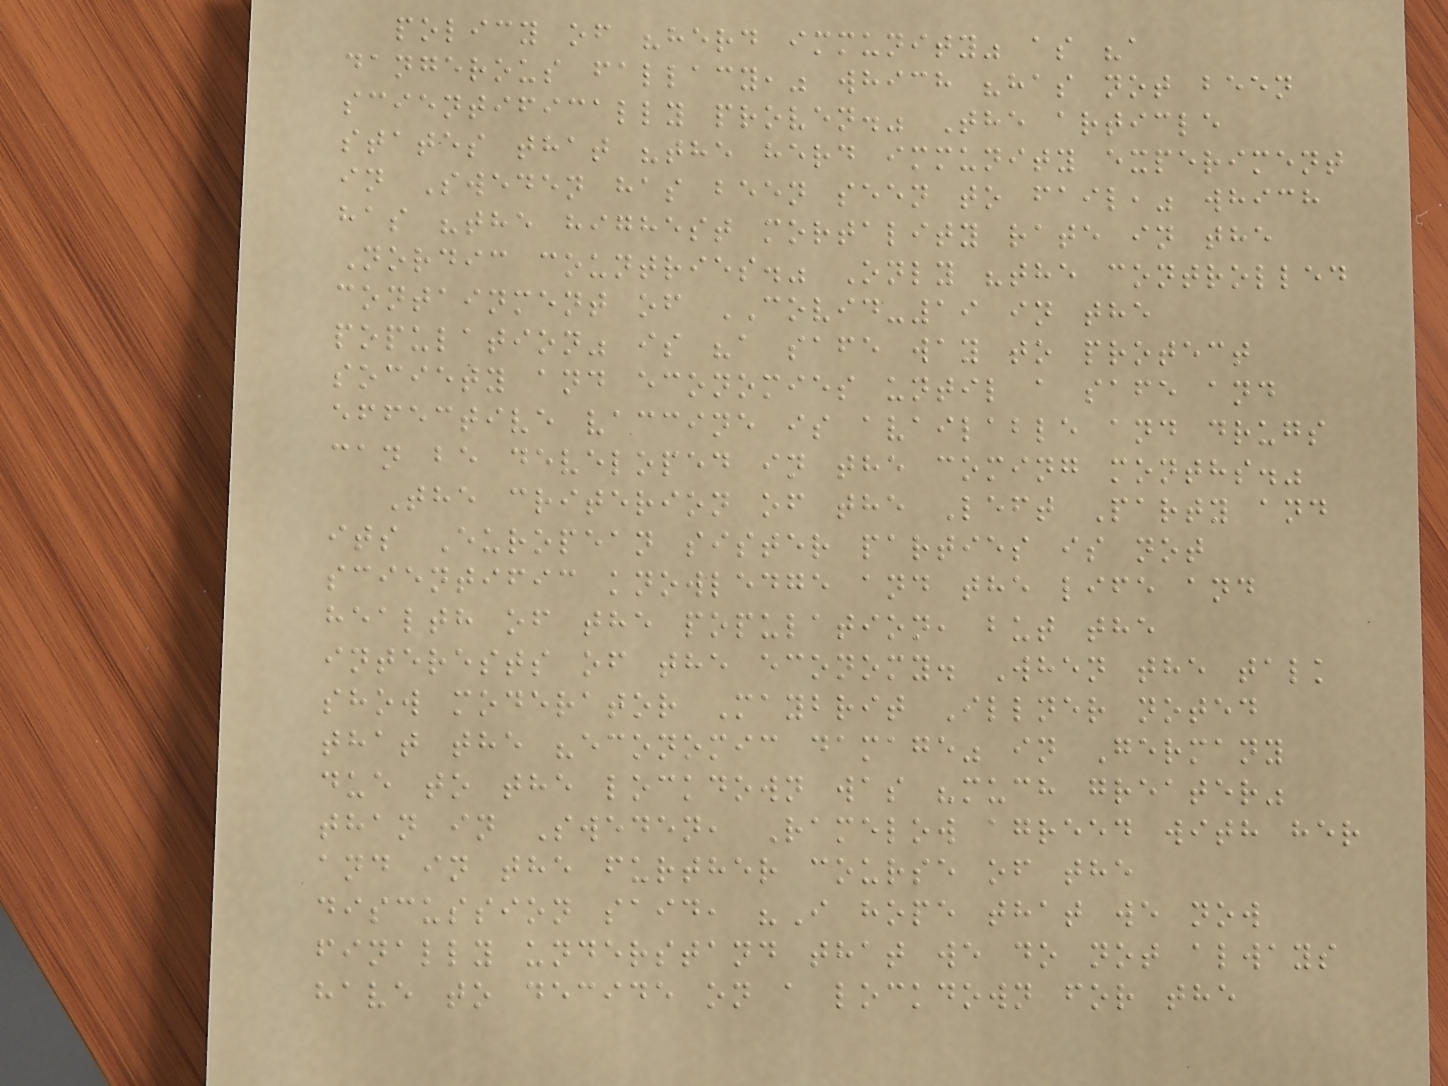policy of "herd immunity" as "a
dangerous fallacy," which "has not been
scientifically proven." The article
states that "the herd immunity experiment
in Sweden has been seen to fail," which
has "the highest mortality rate in the
Nordic countries." Only "the controlled
containment of COVID-19 in the
population" is "a safe way to protect
society and economies until a safe and
effective vaccine is available and drugs
can be developed in the coming months."
The criterion of the Left Party and
its European sister parties is not
scientific knowledge and the life and
health of the population, but the
interests of the economy. When the talk
show moderator Maybrit Illner noted
that the "economic damage" in Germany
due to the lockdown was "much greater"
than in Sweden, Ramelow agreed with her
and in the further course of the
discussion said, "I hope that we now
finally understand that we do not always
have to decide on a lockdown for the
